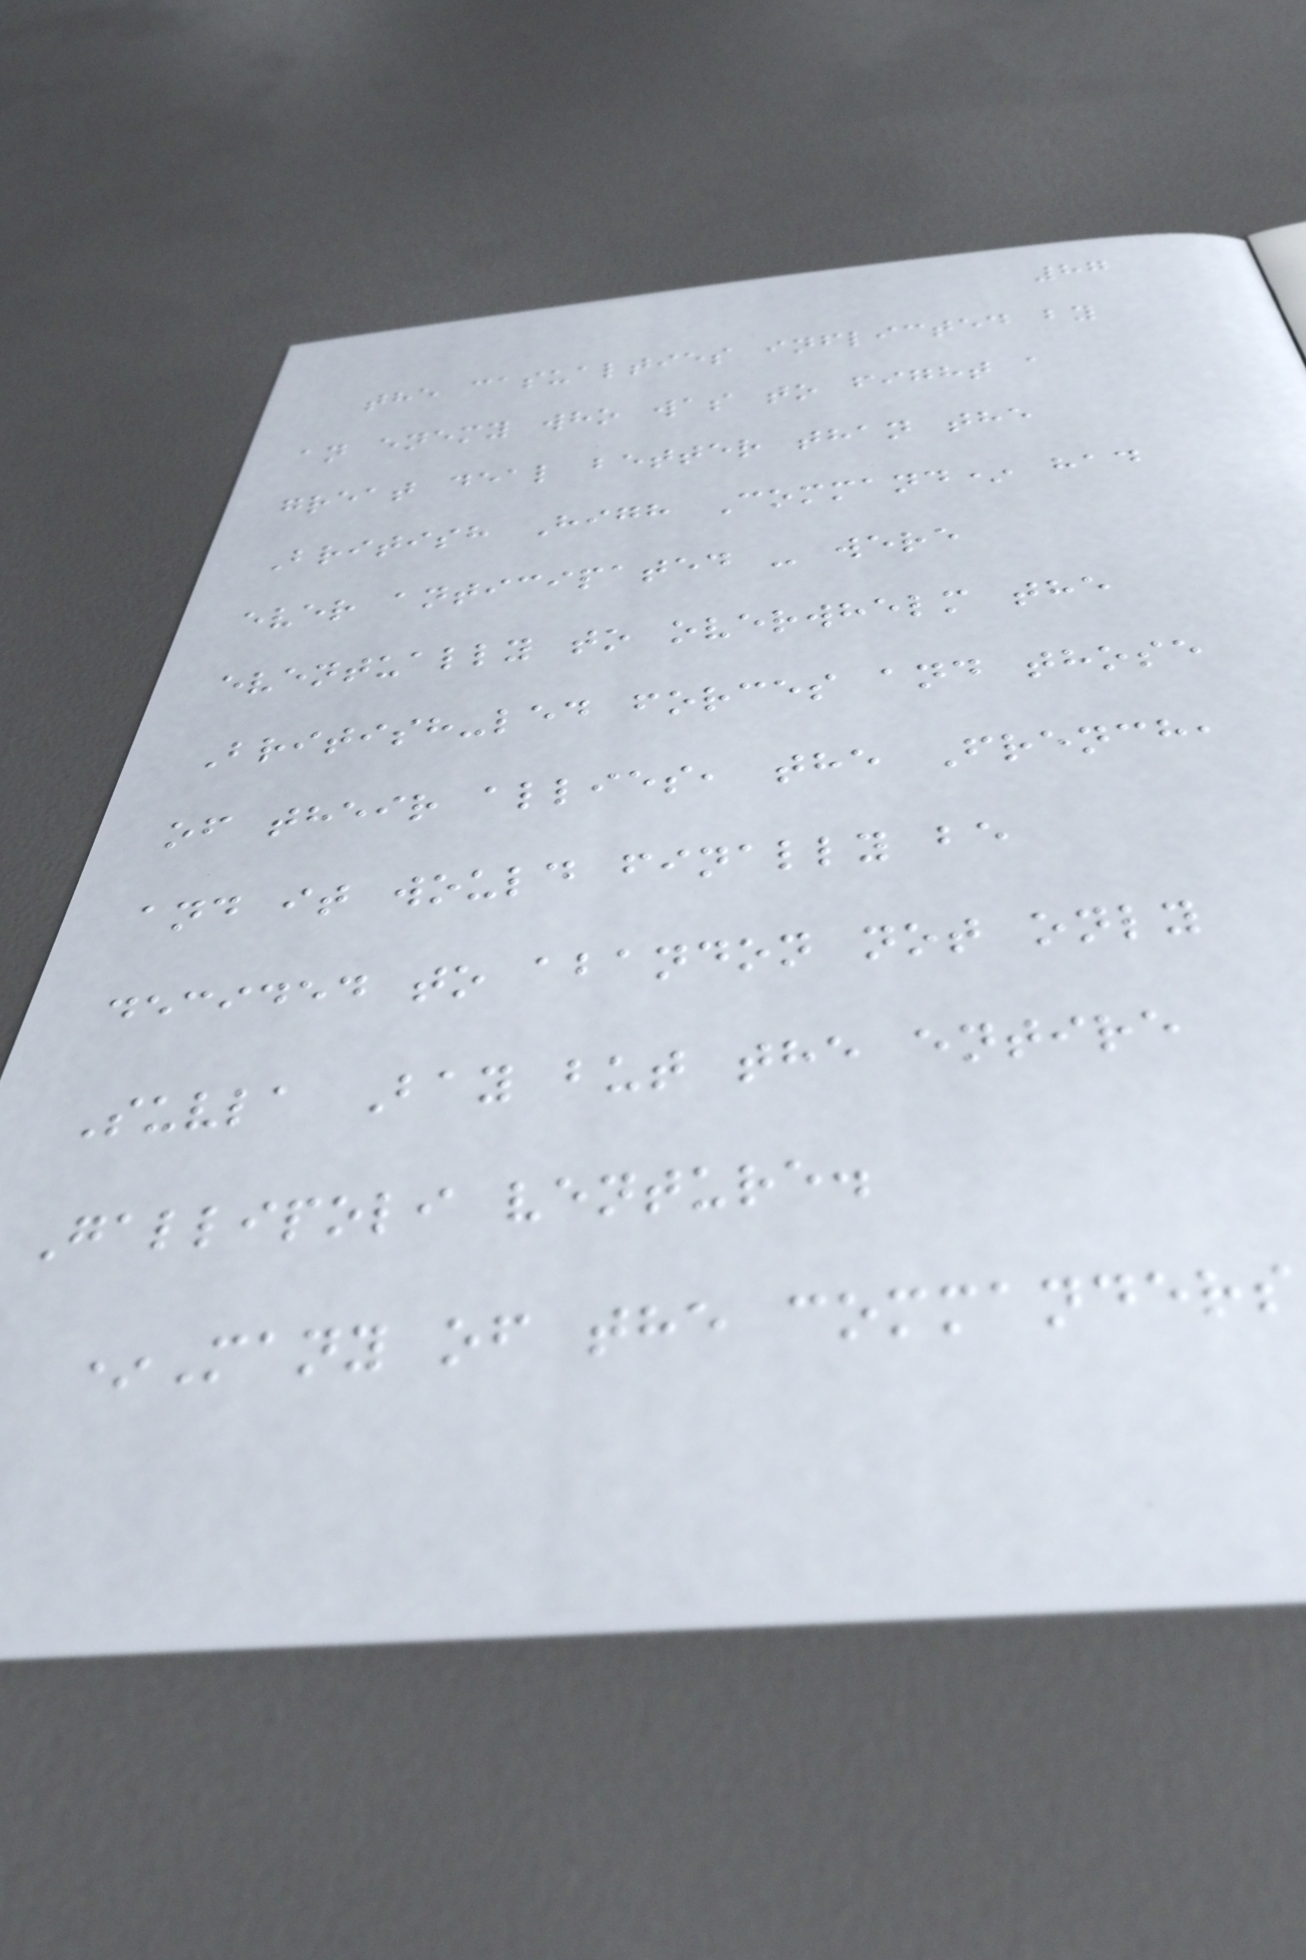87
the casualties inflicted by
an enemy who was to fight a
great deal better than the
British High Command* had
ever anticipated - were
eventually to overwhelm the
British-led forces and those
of their allies, the French,
and it would finally be
decided to abandon not only
Suvla Bay but the entire
Gallipoli venture.
*Many of the commanders
